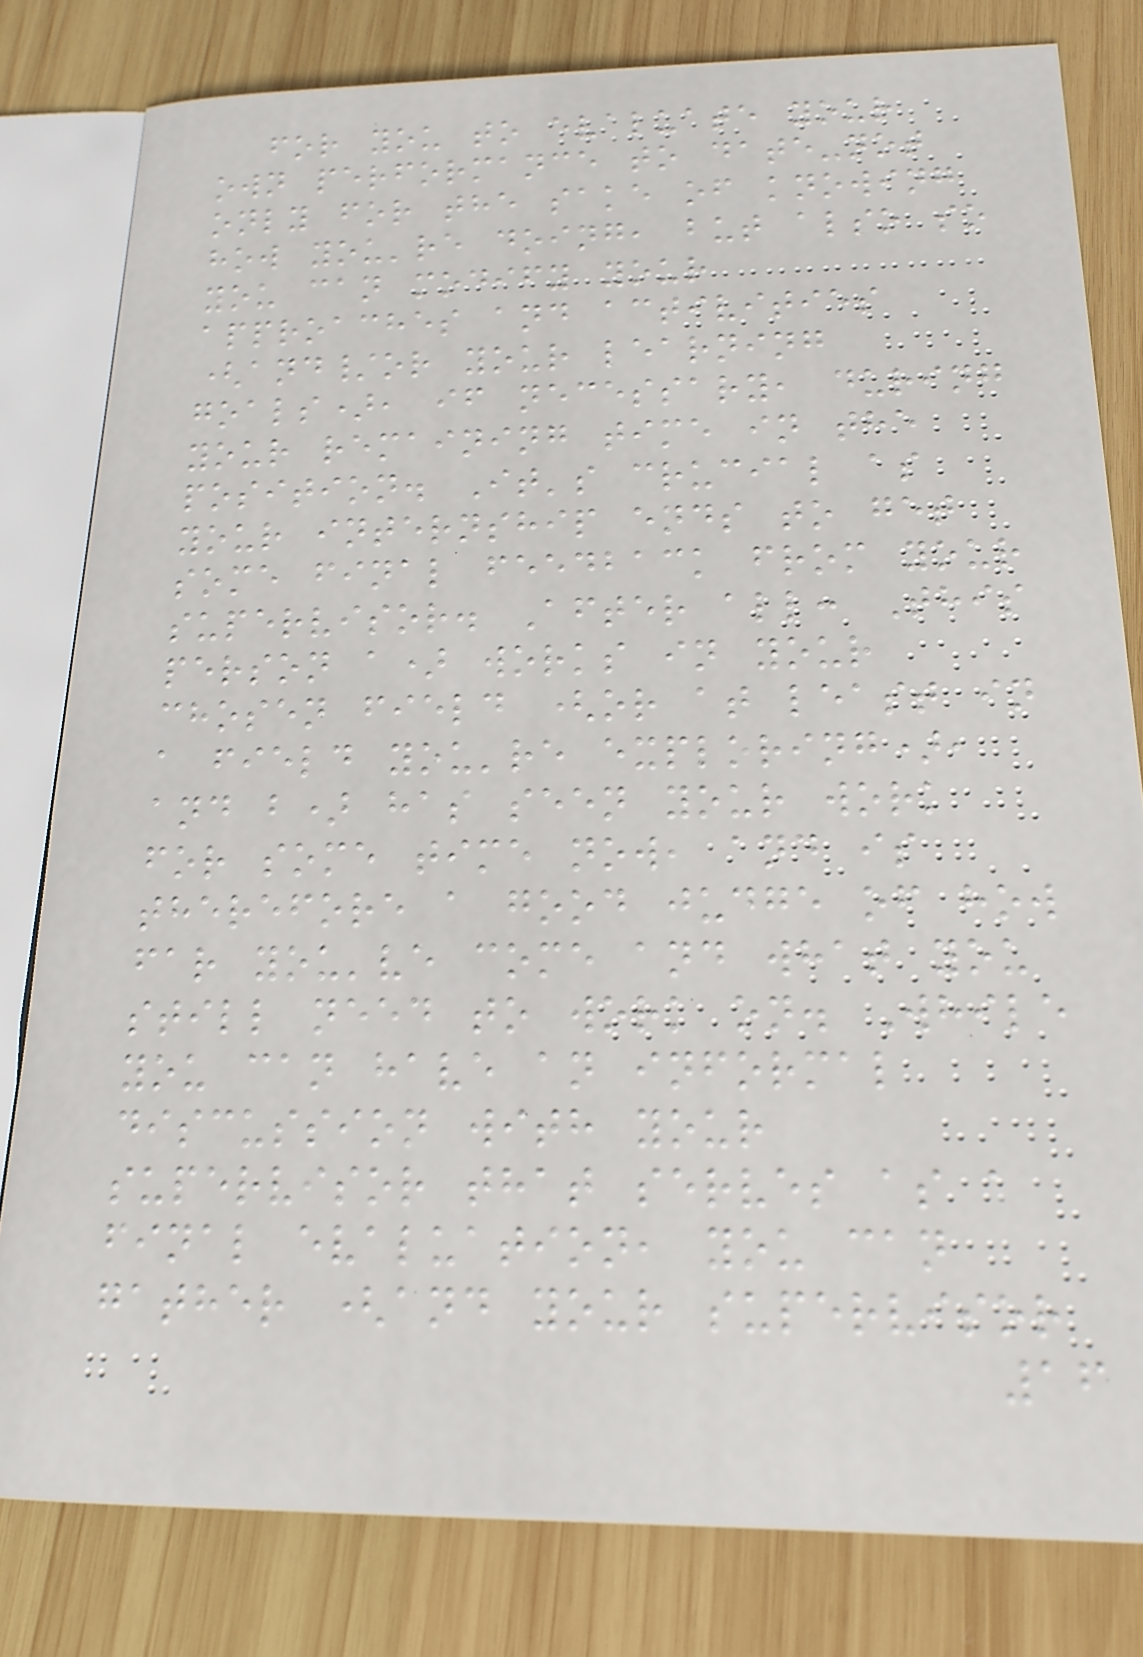for you to evaluate your
own performance to date-not
only for the sake of knowing
how you're doing, but also so
you can modify your
approaches and activities
(and/or your learning
goals), if necessary, during
your remaining time in the
position. It's crucial as
your internship ends to get
some final feedback from your
supervisor. After all: This
person a) works in your
chosen field (or at least in
a field you're exploring),
and b) has seen your work
for some time now, and is
therefore a good judge of how
far you've come and what you
still need to work on. While
you can have an informal
discussion with your
supervisor that serves as a
final evaluation, you can
gather (and your supervisor
16
